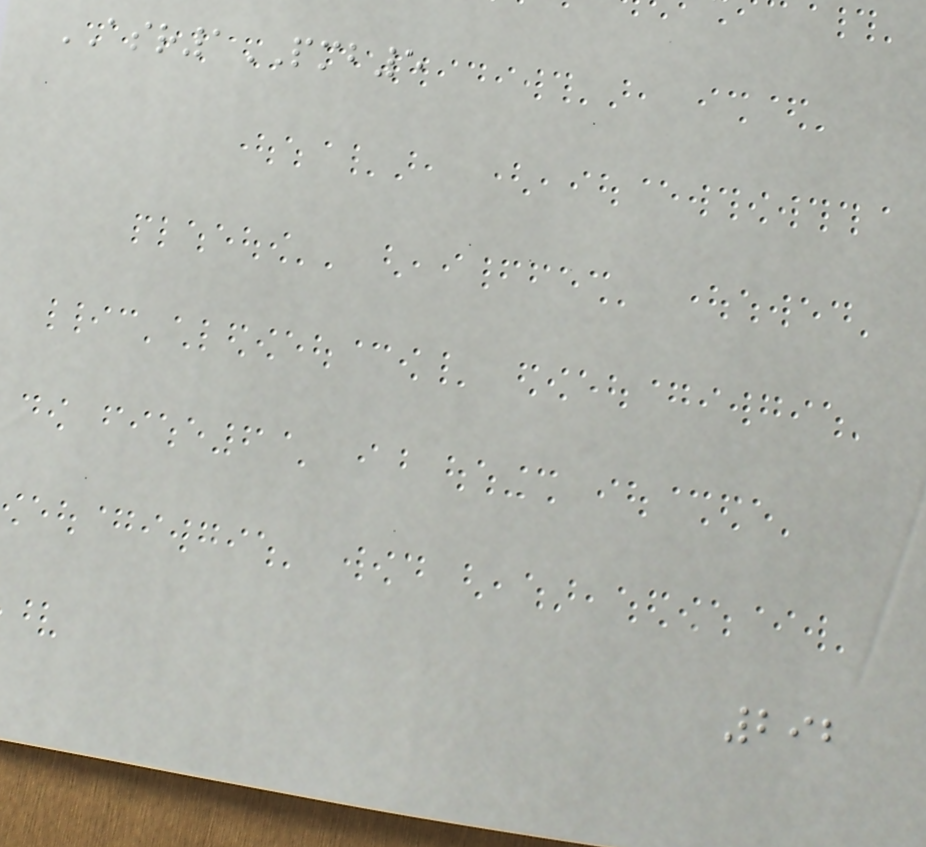ASR1PMB5
292
